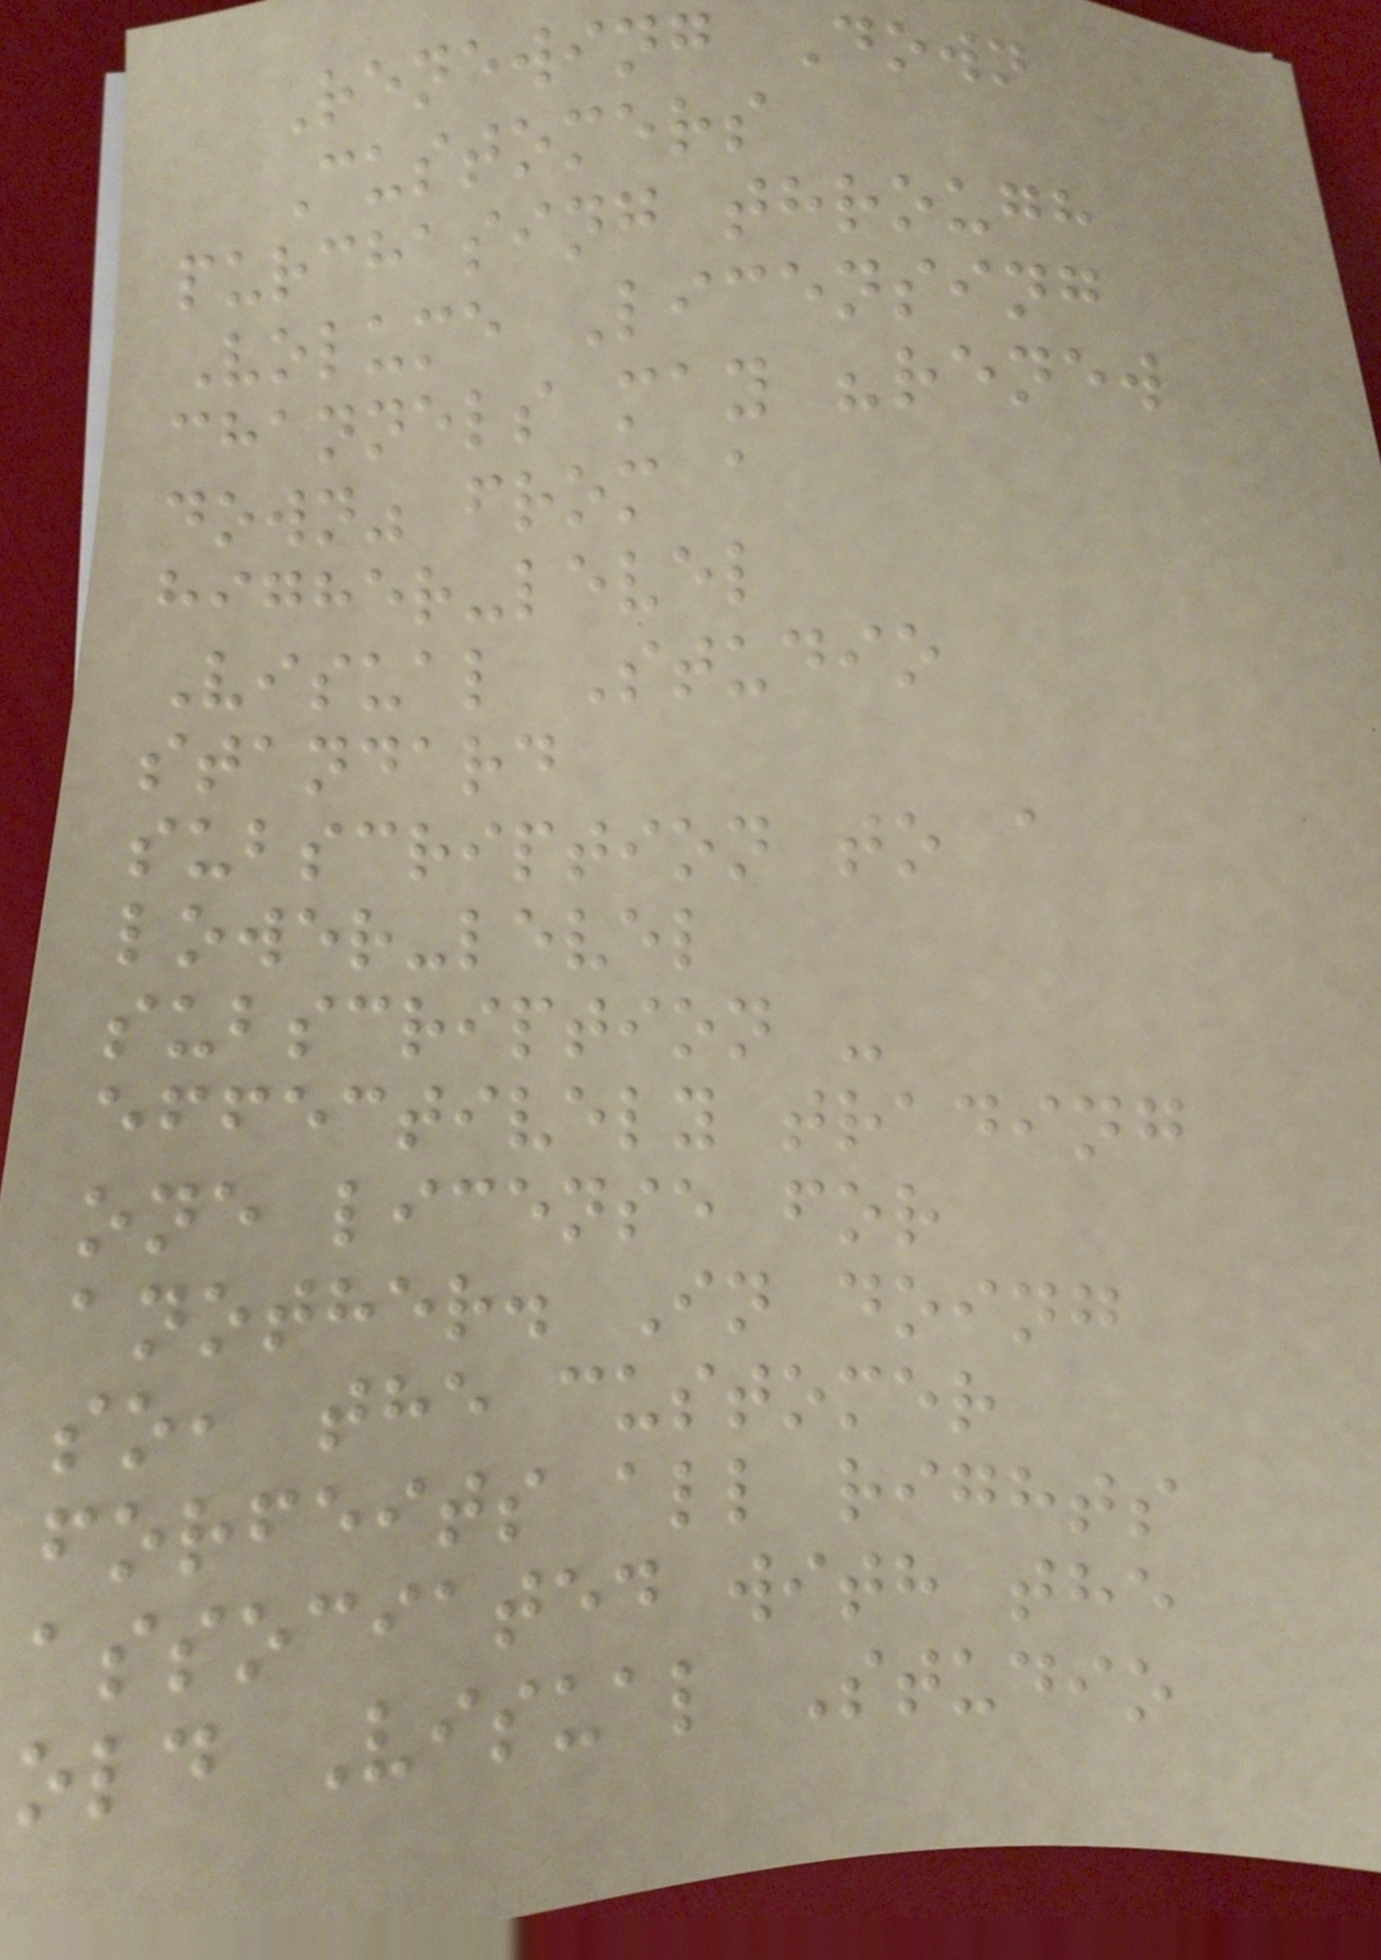Renewing Down
Customers
purchasing through
Volume Licensing
channels may "renew
down" from a
higher-level
Visual Studio
standard
subscription to a
lower-level
subscription -
effectively trading
one license for
another. In doing
so, the customer
forfeits all rights
associated with the
old Visual Studio
